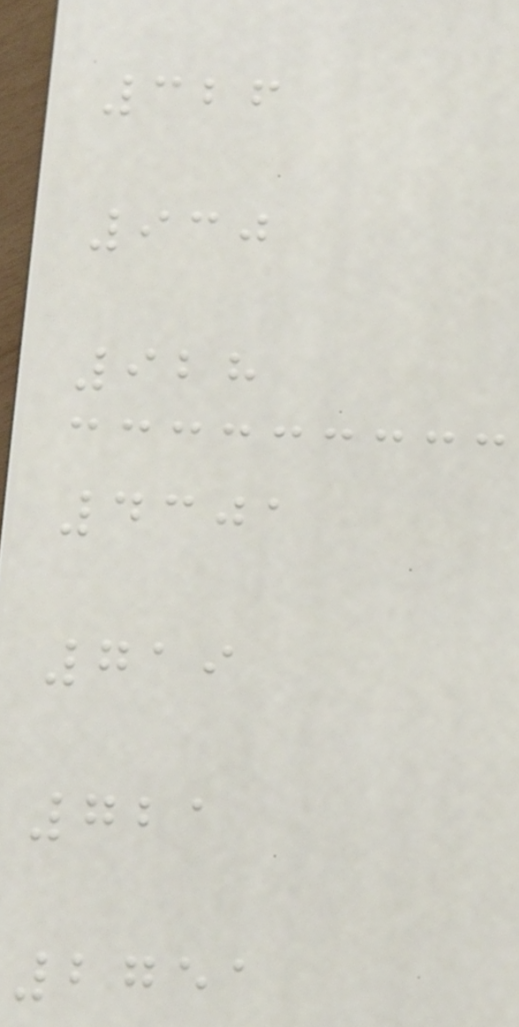326
930
928
4301
719
721
2751
